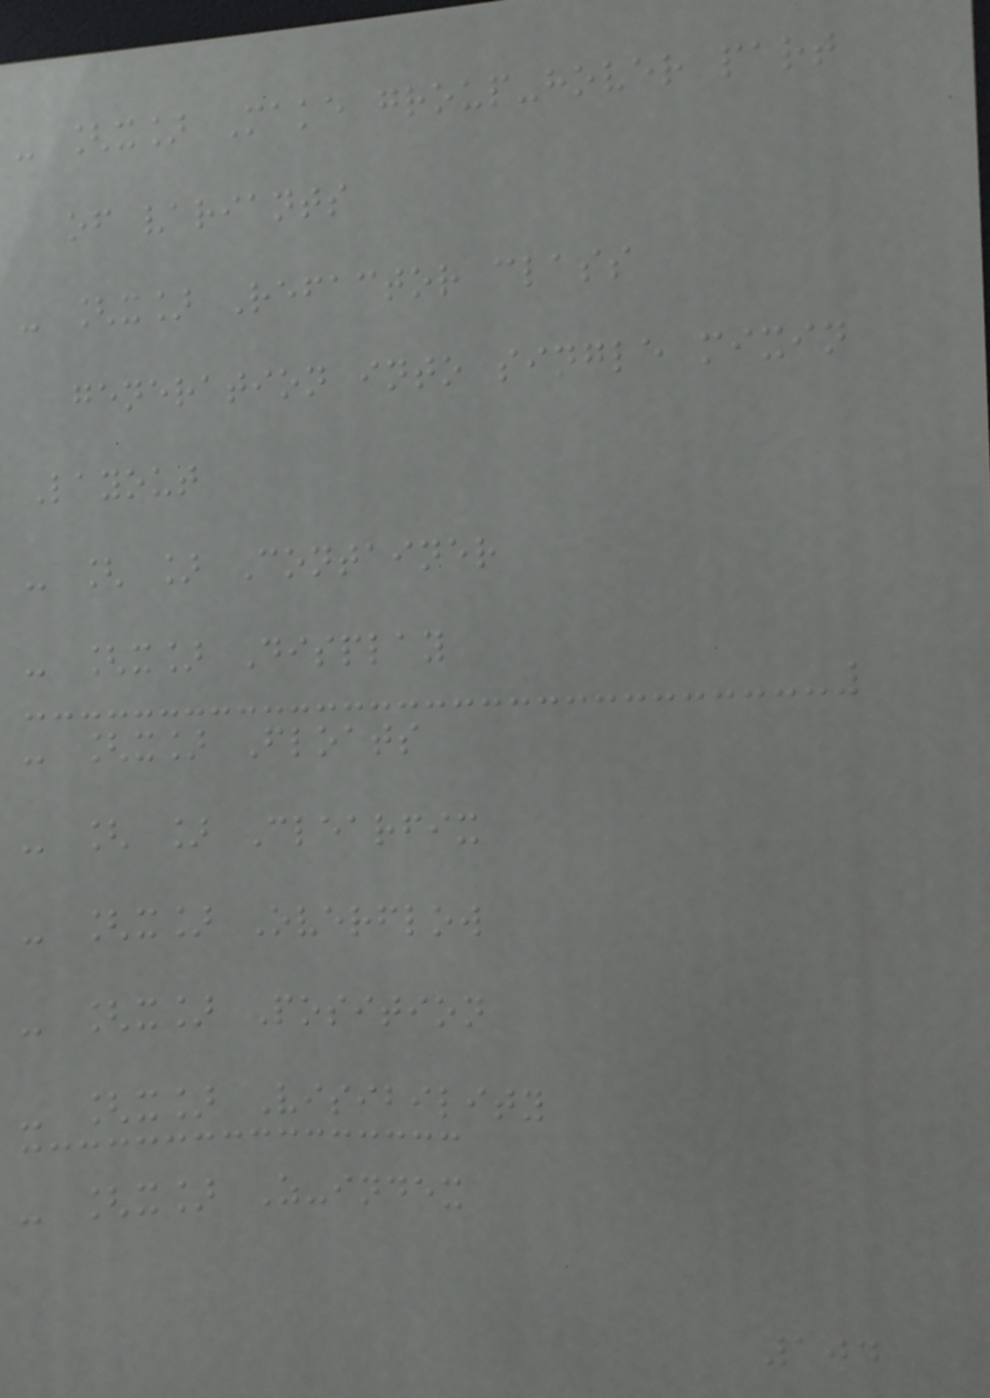- [x] Make group-hover part
of variants
- [x] Refactor class
generation into single mixin
Layout
- [ ] Container
- [x] Display
- [x] Floats
- [ ] Clearfix
- [x] Overflow
- [x] Position
- [x] Visibility
- [x] Z-index
104
